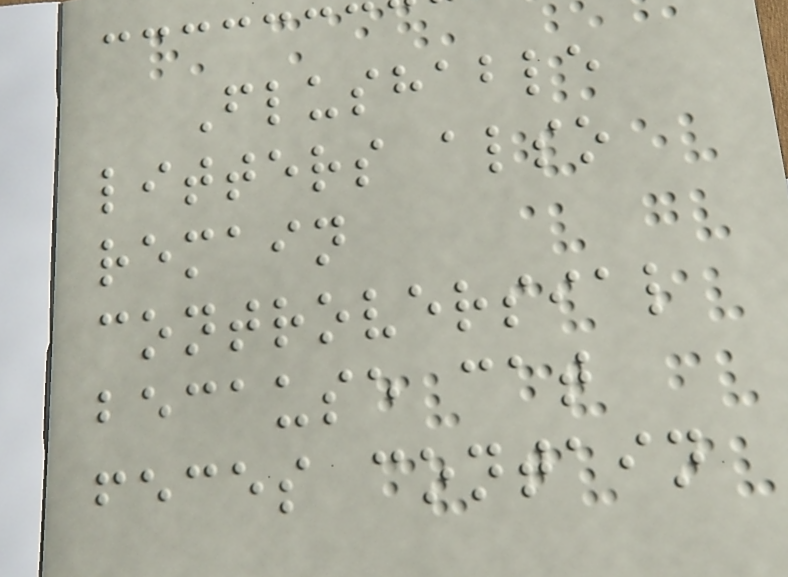Flushable
litters also
remain
controversial
because cat
feces contain
